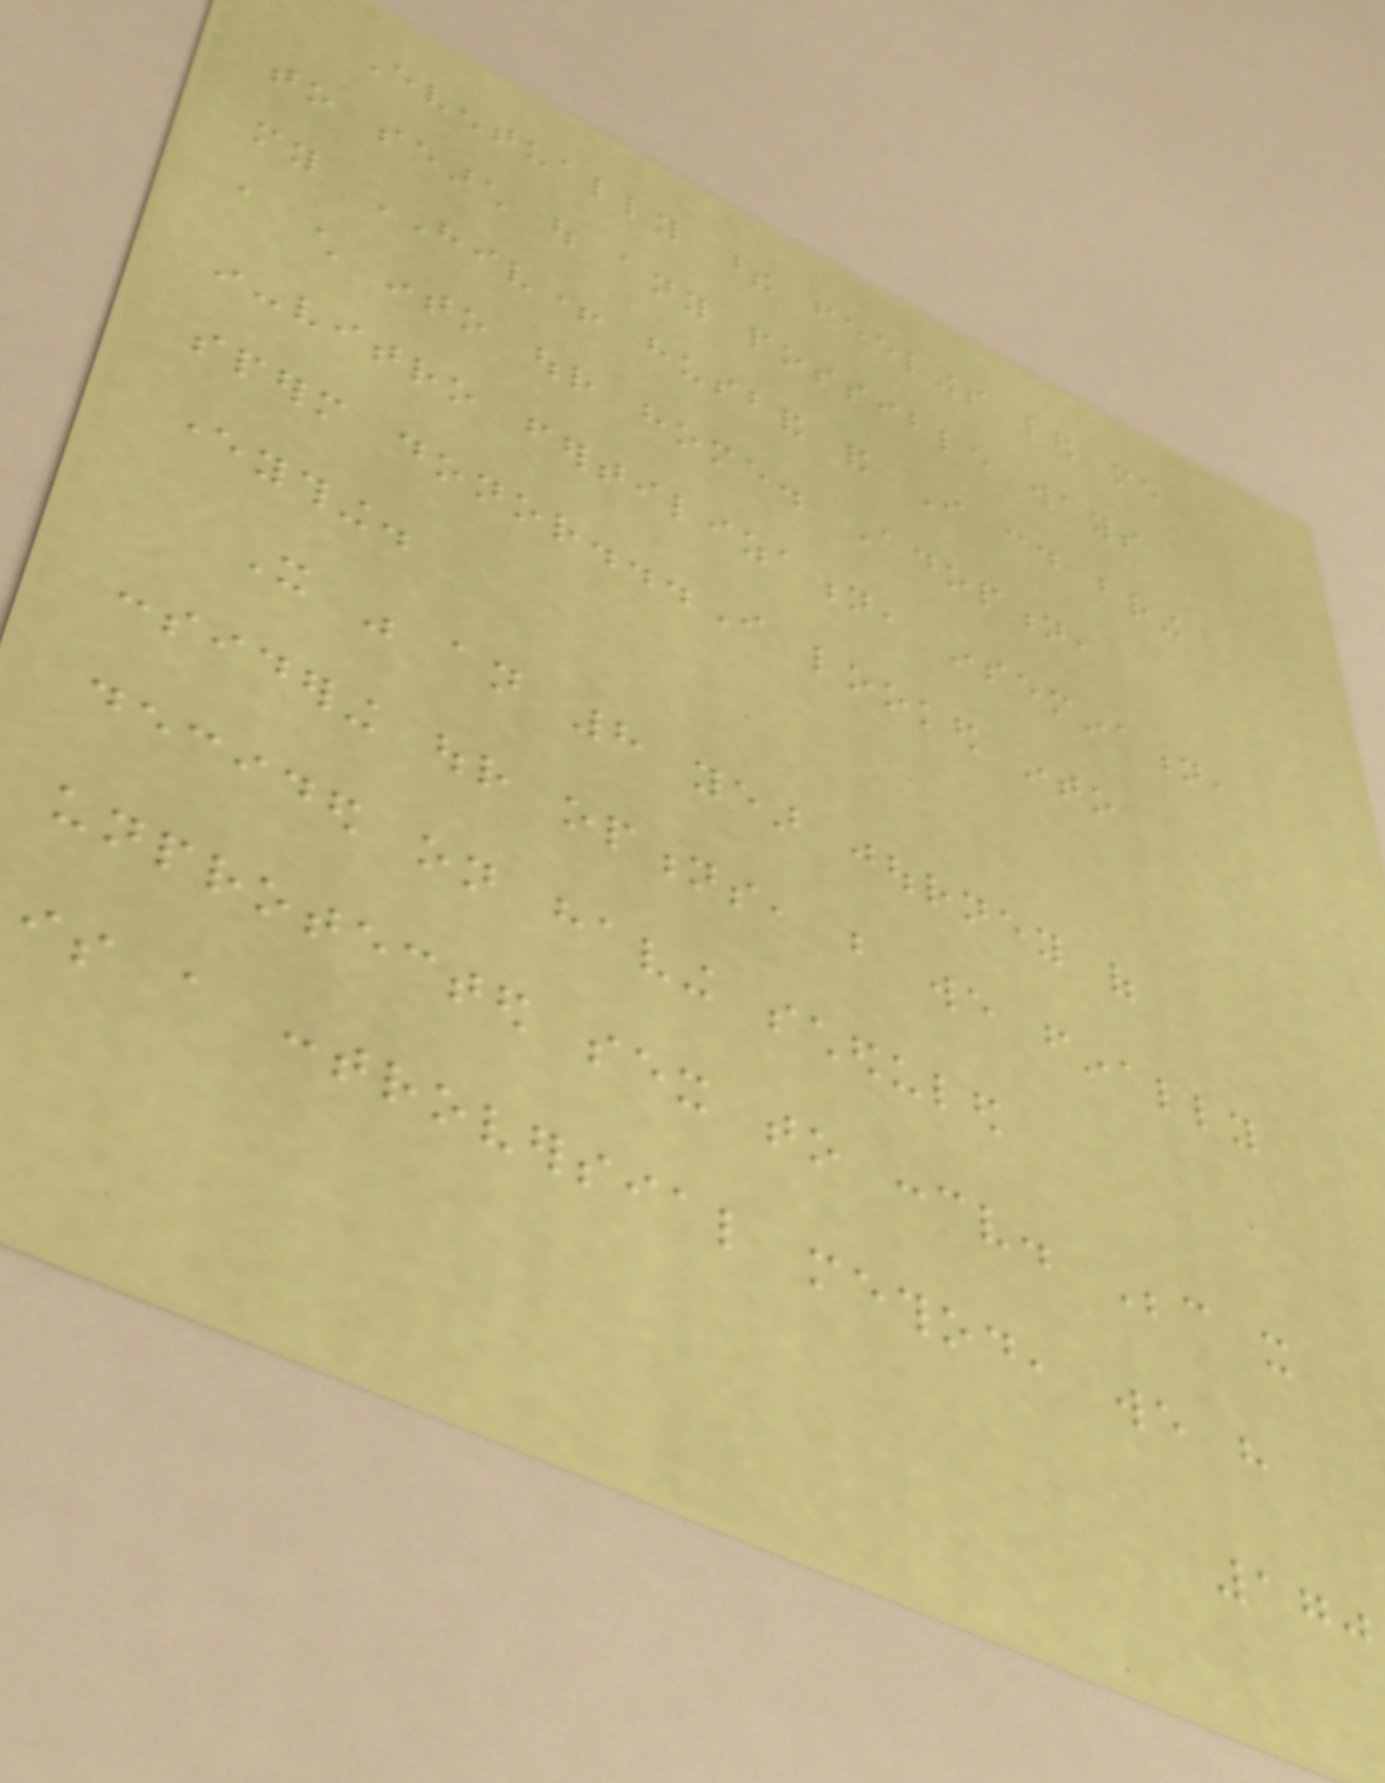Eventually these feelings led me
to search out any possible ways
my HIV+ husband and I could bring
a child into our home. Adoption,
in-vitro fertilization, insemination,
sperm donor...I looked into
everything.
It was an 8 year journey of
considering our options, but we finally
decided on having scheduled
unprotected sex to conceive. Because it
is a controversial method, we have
170
